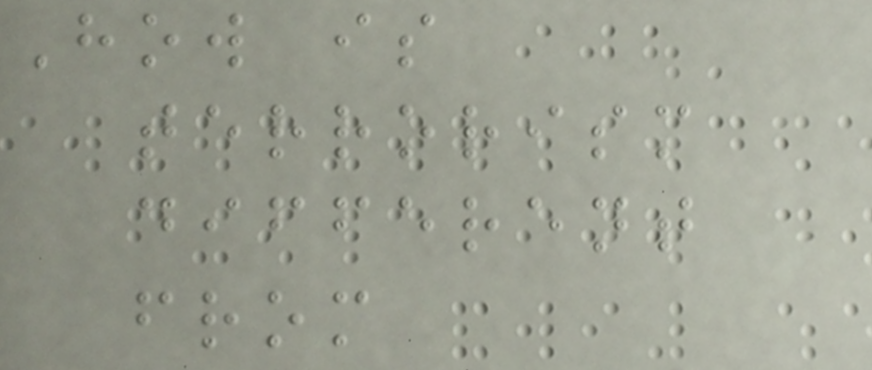How is
terrorism
different
from
